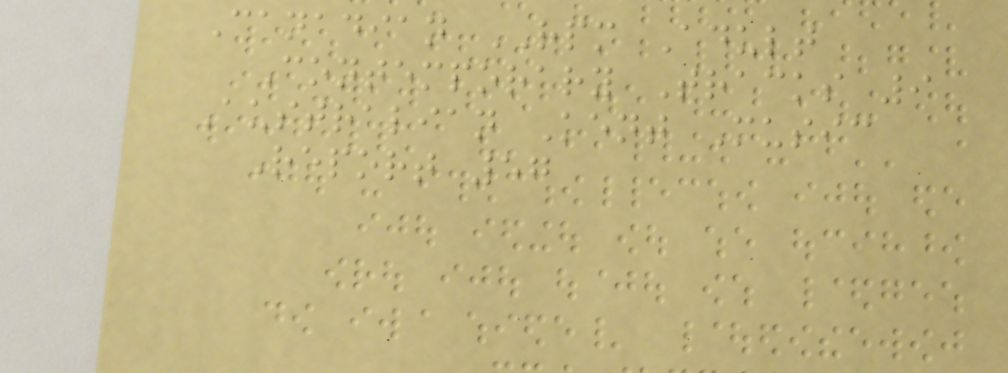Canadian RPM Adult
Contemporary Tracks 9
Australian Kent Music
Report 57
